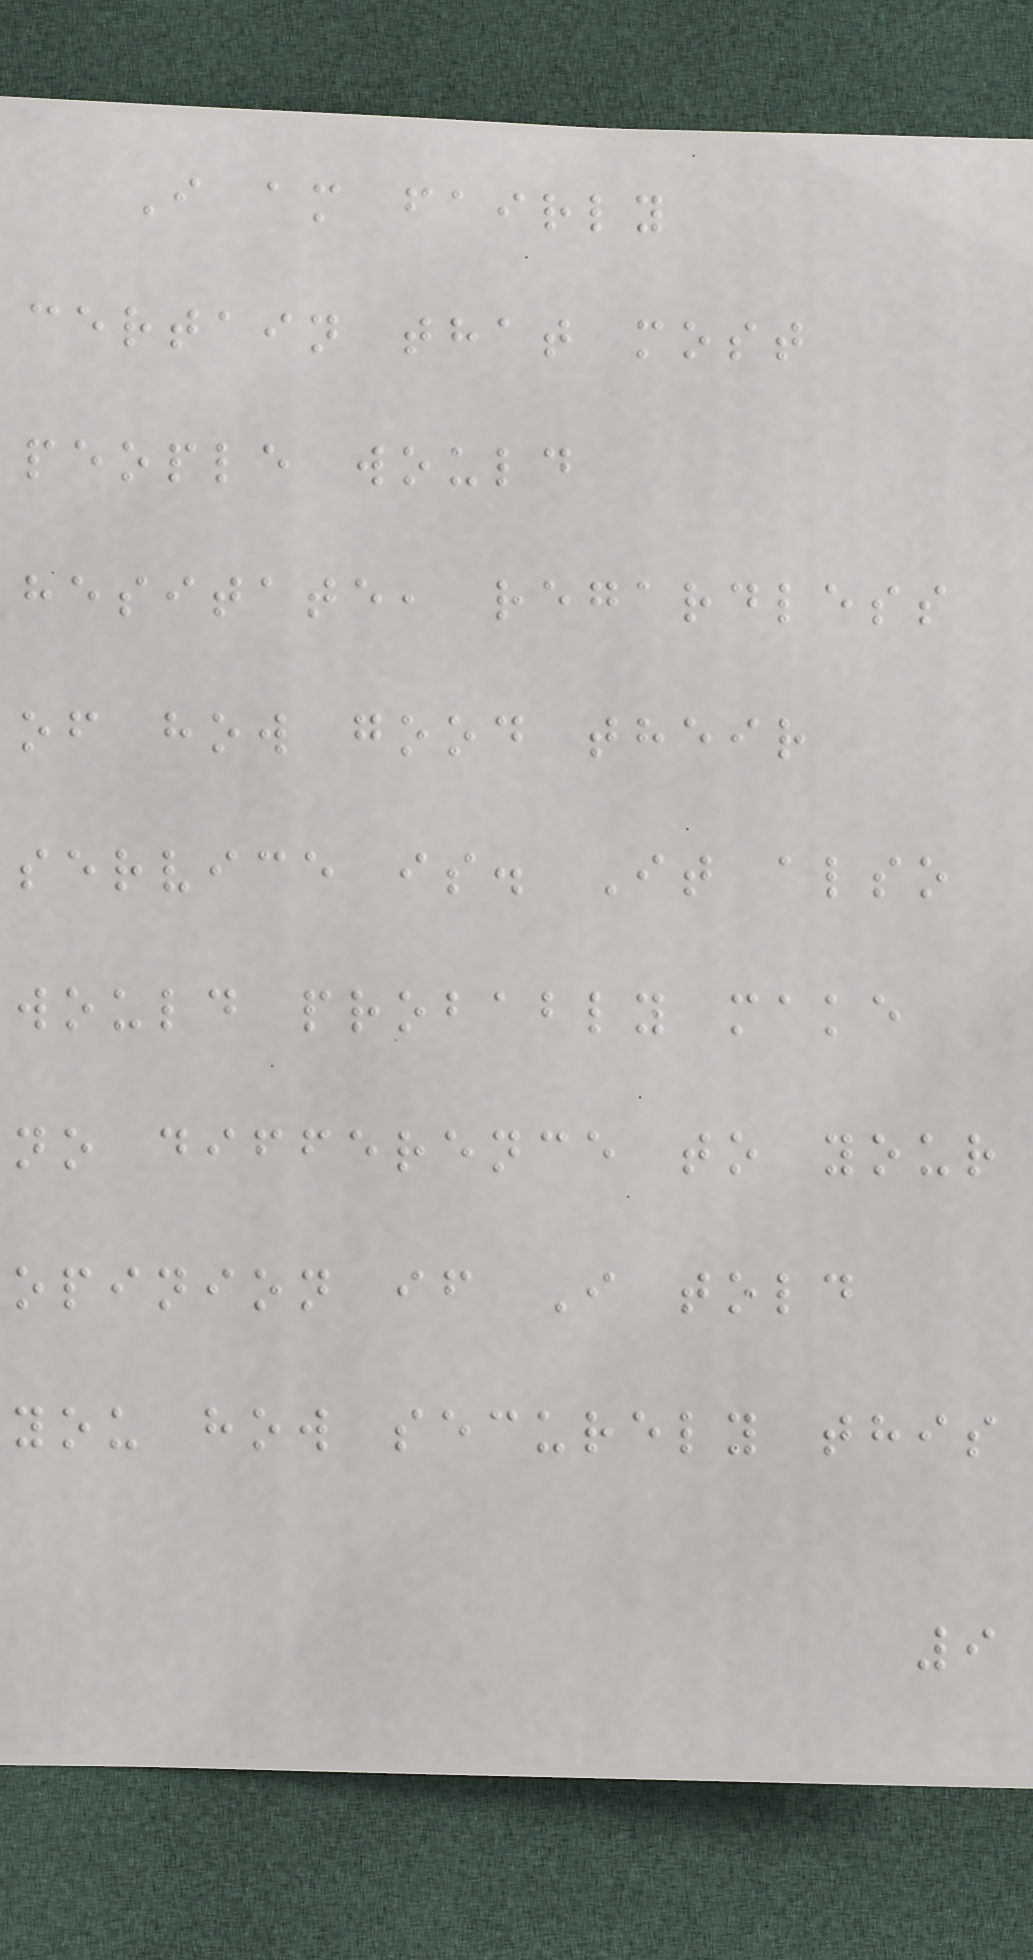I am fairly
certain that most
people would
hesitate, regardless
of how good their
service is. It also
would probably make
no difference to your
opinion if I told
you how securely this
9
